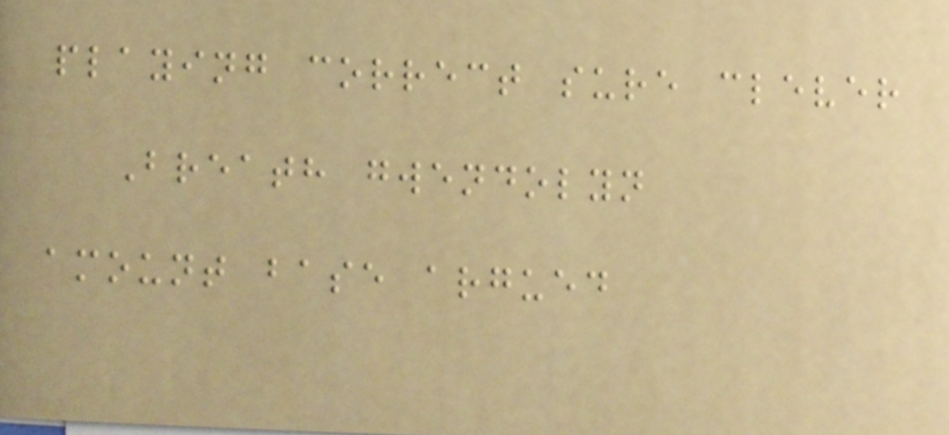playing correct sure clever
Breath gwendolyn
amount base argued
